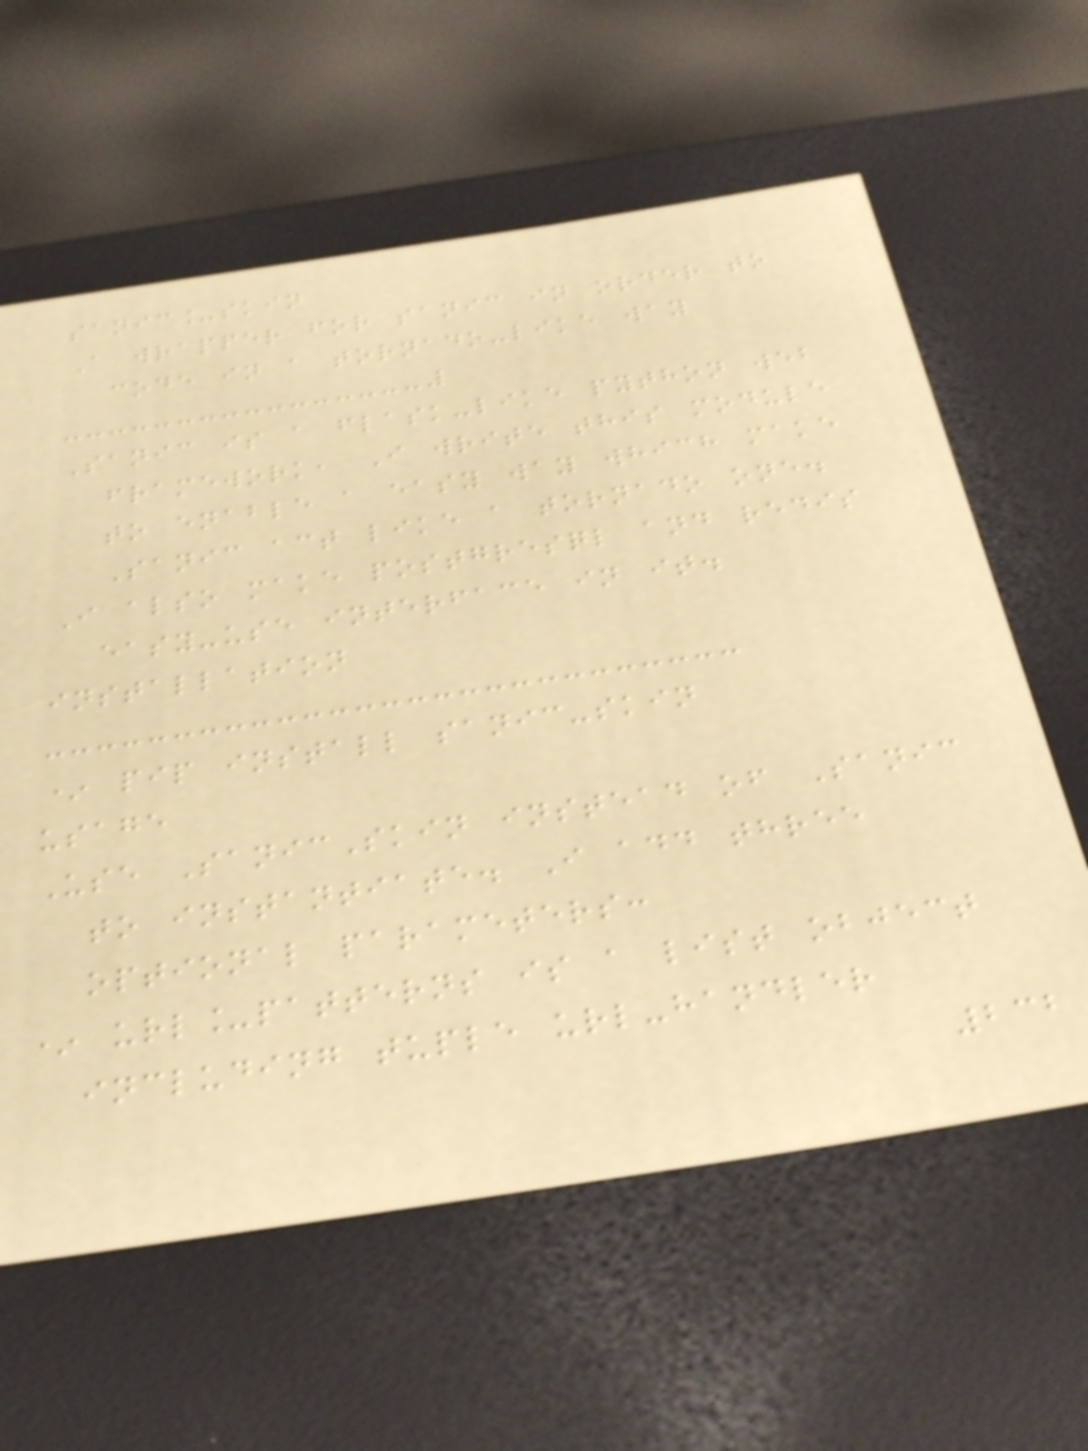sanic_skin
A wrapper for sanic in order to
code in a tornado-like way
Sanic is a flask-like python web
framework, I write this module
to enable a easy way which make
Sanic act like a tornado one.
I also make postgresql and redis
easy-use interface in it.
installation
* pip install sanic-skin
usage
Use SanicSkin instead of Sanic
to instantiate. I add three
optional parameters:
* url_patterns is a list object
including tuple url-handler
232
